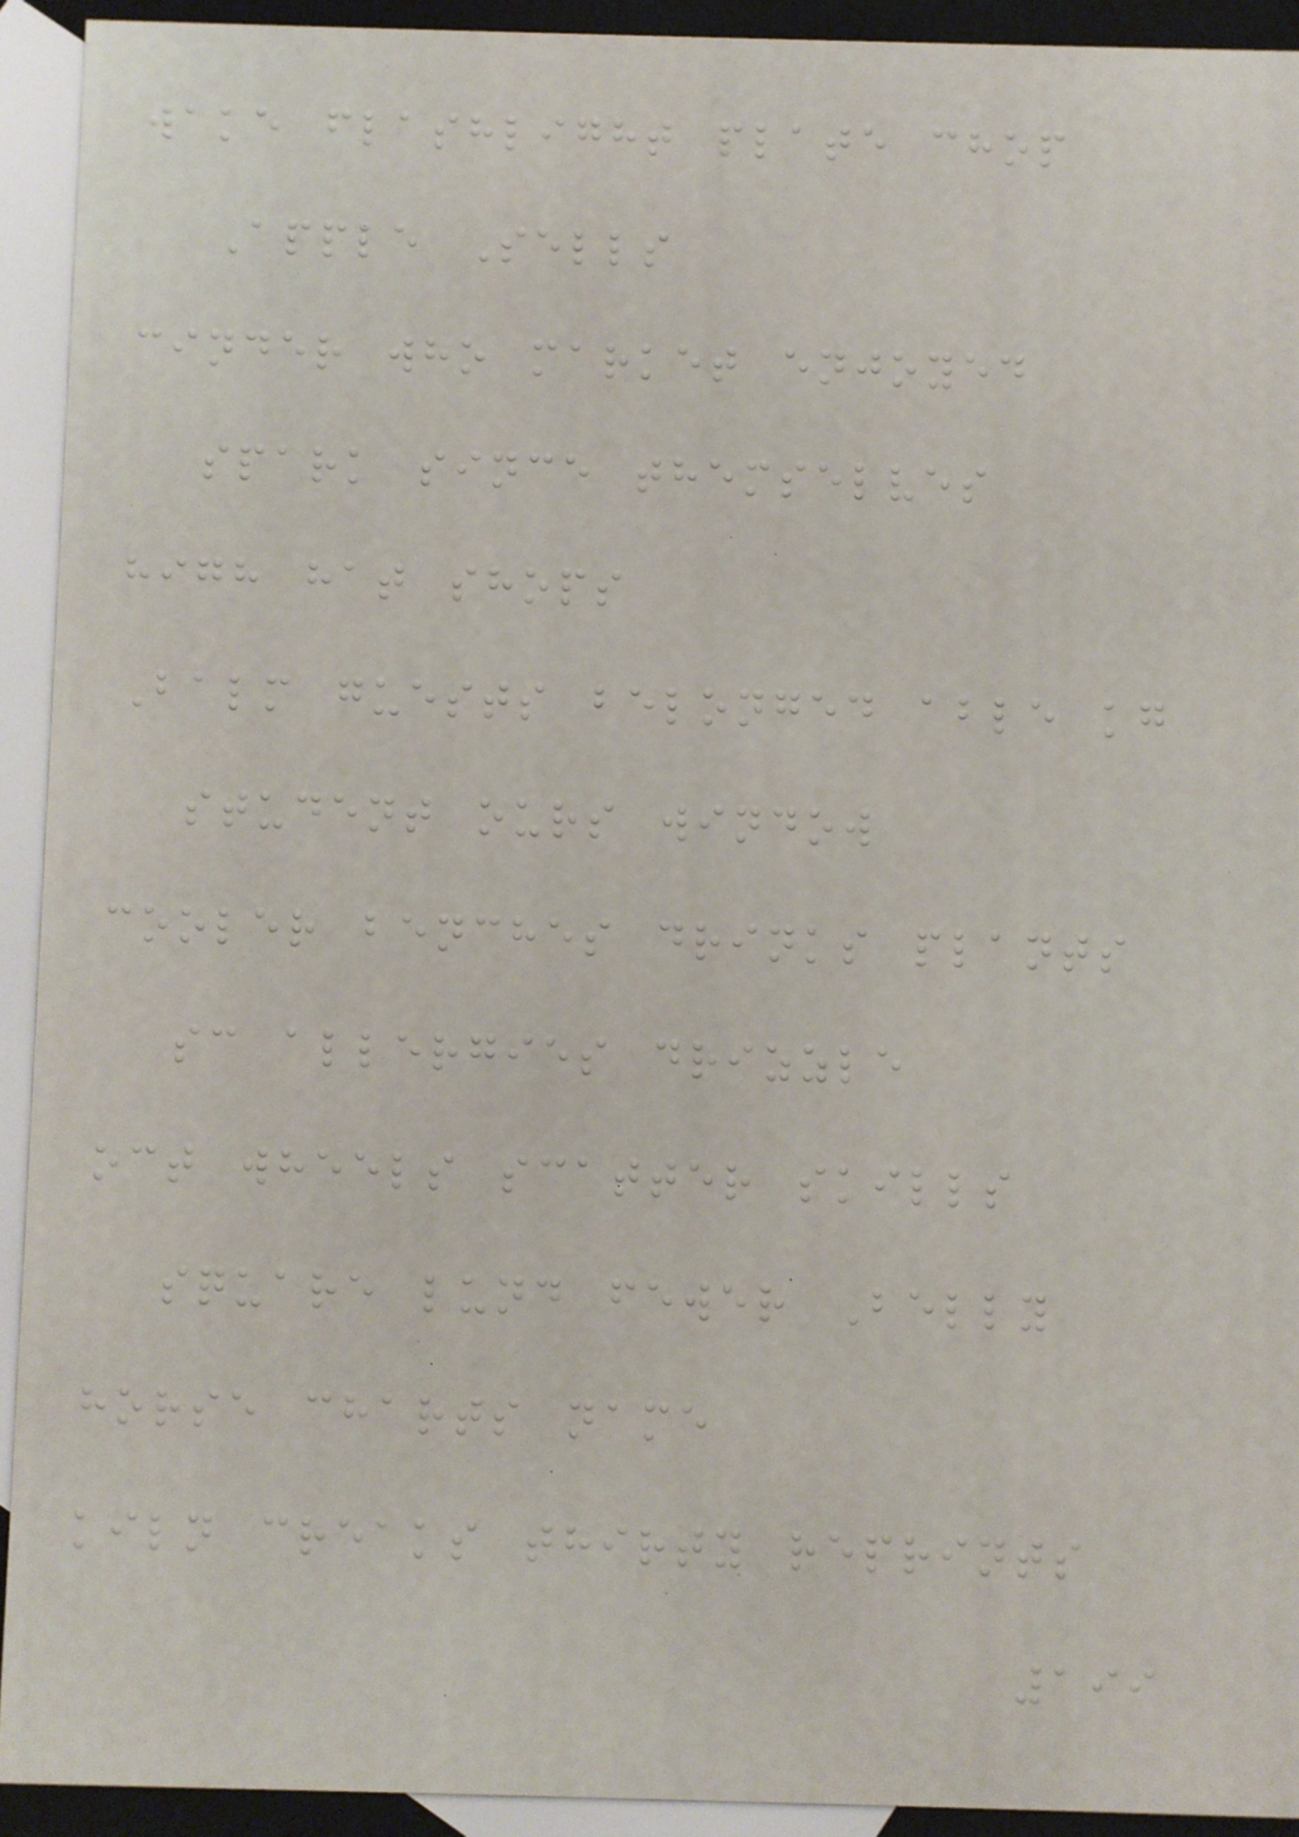wake flashlight plate chop
Apple Sells
cinder who market enjoyed
spark since themselves
high hat shops
Balm guests belonged able kg
student ours window
cooler benches drinks plants
sc allergies drizzle
oct wheels scatter skills
square lund fewer Belly
horse charts name
kiln creaks thirty reprints
199
